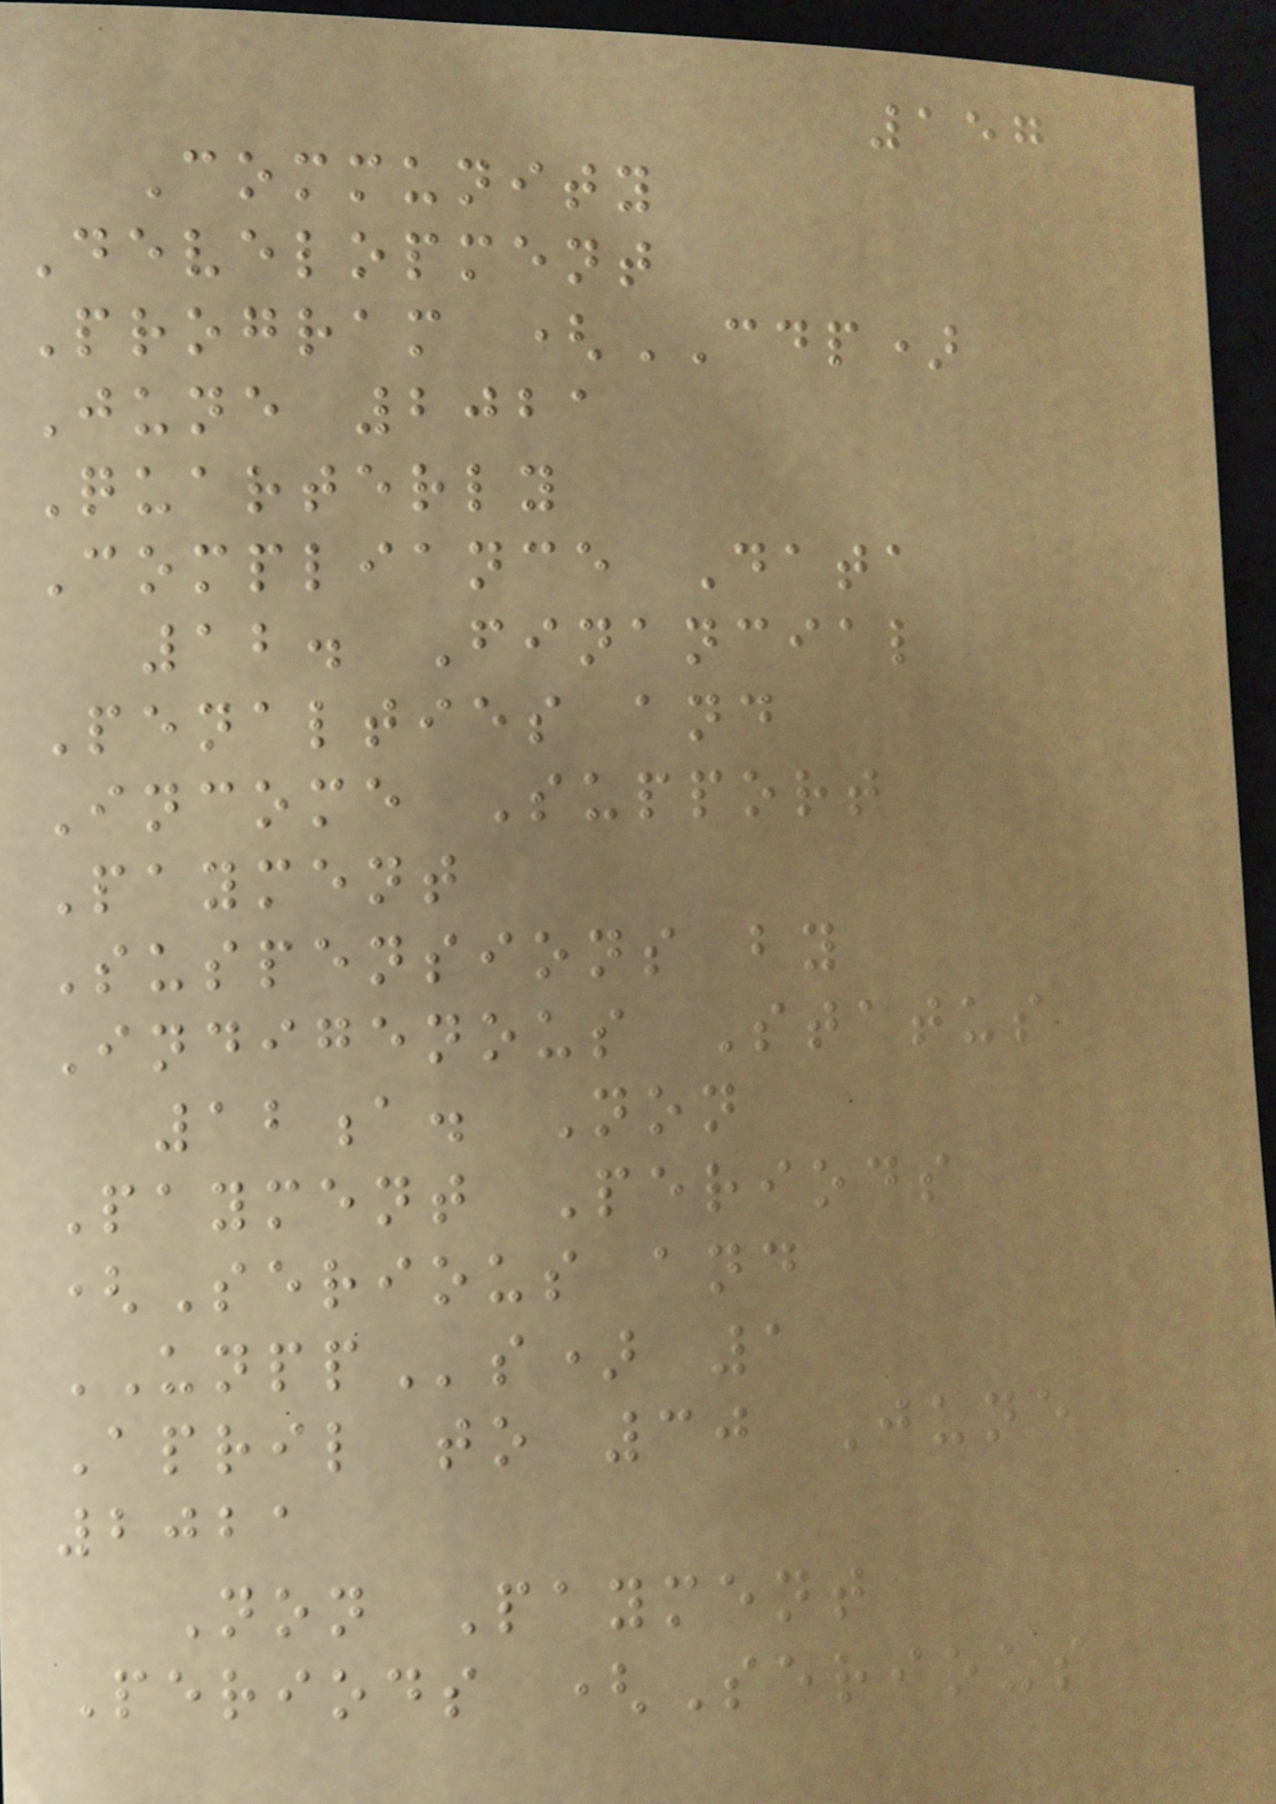157
Community
Development
Program (CDP)
June 2021
Quarterly
Compliance Data
12. Financial
Penalties and
Income Support
Payment
Suspensions by
Indigenous Status
12a. Non
Payment Periods
(Serious and
UNPPs) 1
April to 30 June
2021
Non Payment
Periods (Serious
